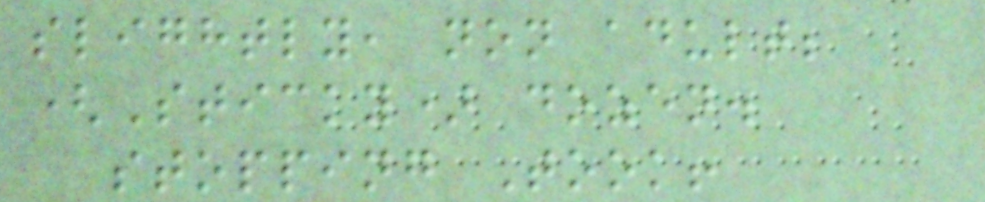slightly, non adult;
(Sticky) dozen.
stopping Took!
